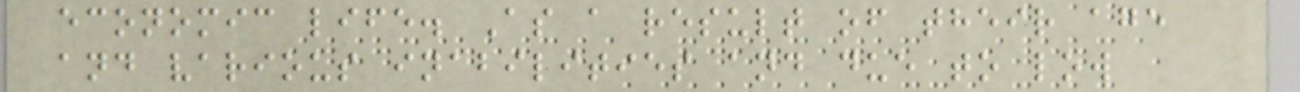economic life. As a result of their age
and various inabilities and due to low
